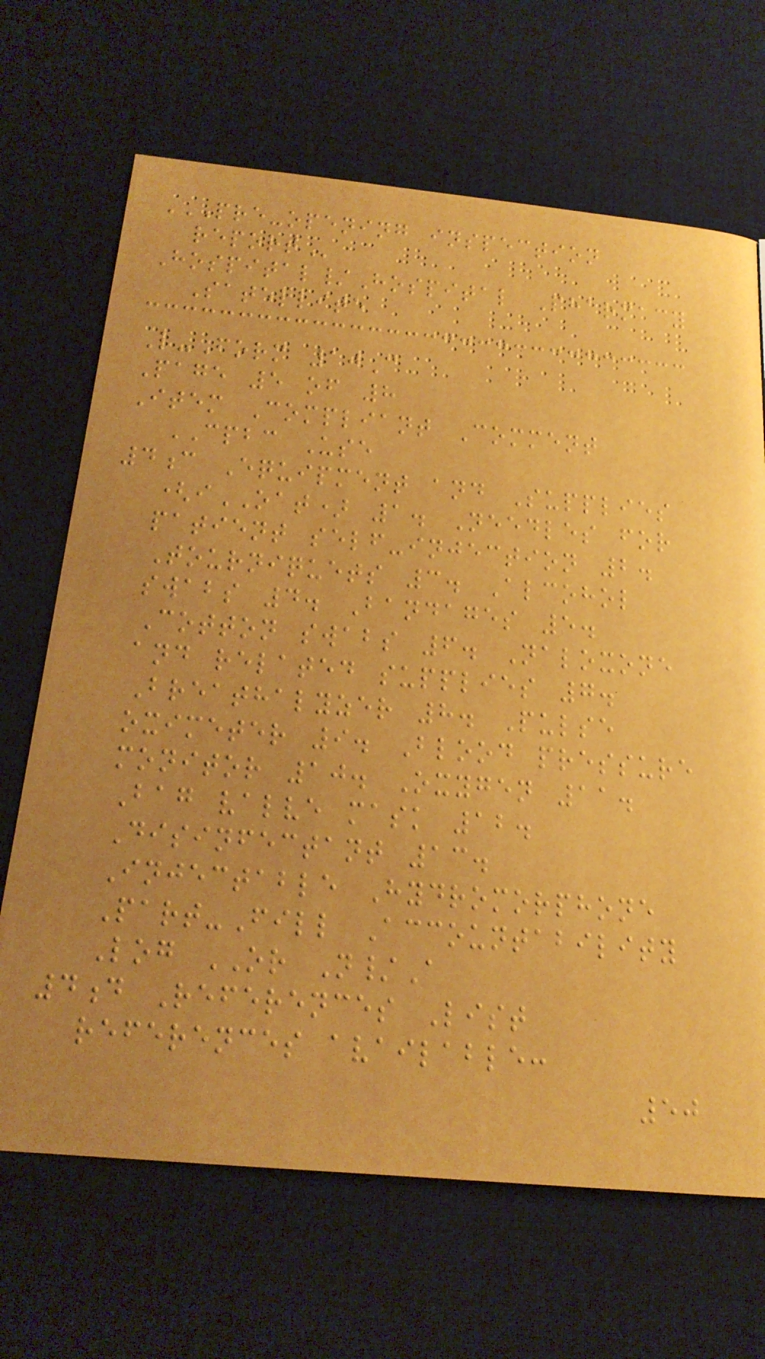PRE-OPENING INSPECTION
REPORT
Hospital/Hospital Pharmacy
Satellite
L-Form 10C
Page 5 of 8
Item Compliant Comment
CPBC Use
4c Equipment and Supplies
(iOAT) 1. Needles for
patient self-injection 2.
Tourniquets 3. Alcohol
swabs 4. Bandages 5.
Cotton swabs 6. Naloxone
and related supplies 7.
Breathalyzer 8. Pulse
oximeter 9. Blood pressure
monitor 10. Oxygen 11.
Bag valve mask 12.
Disinfectant 13.
Injectable Hydromorphone
Part-Fill Accountability
Log OR N/A
4d References List
references available:
50
